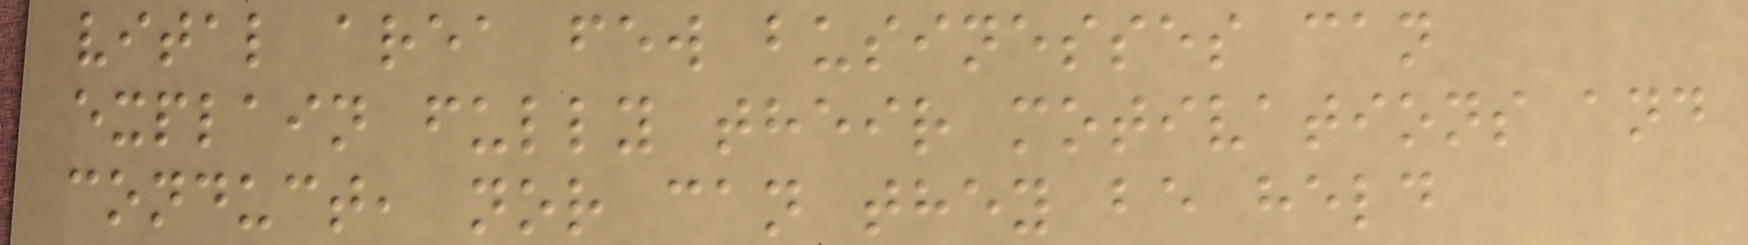vital area few businesses can
explain fully their motivations and
conduct, nor can they be held
